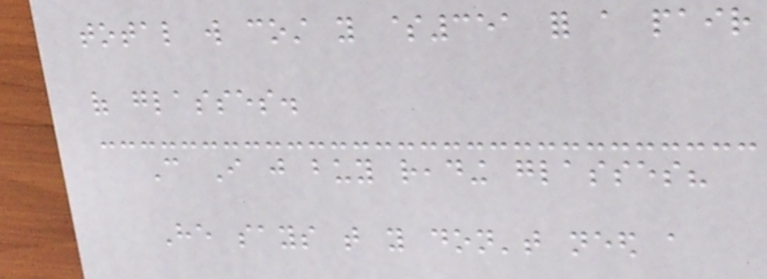total will cost you $351 for a pair
of glasses.
Can I just buy reading glasses?
He says that you don't need a
